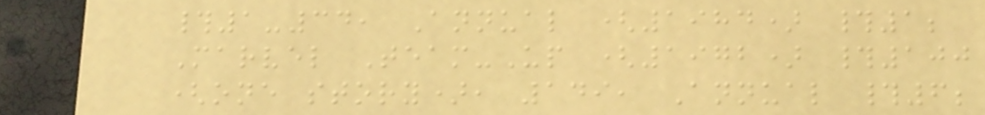#1-34, Annual (1984) #1;
Marvel Team-Up (1972) #100
(one story), 149, Annual #6;
